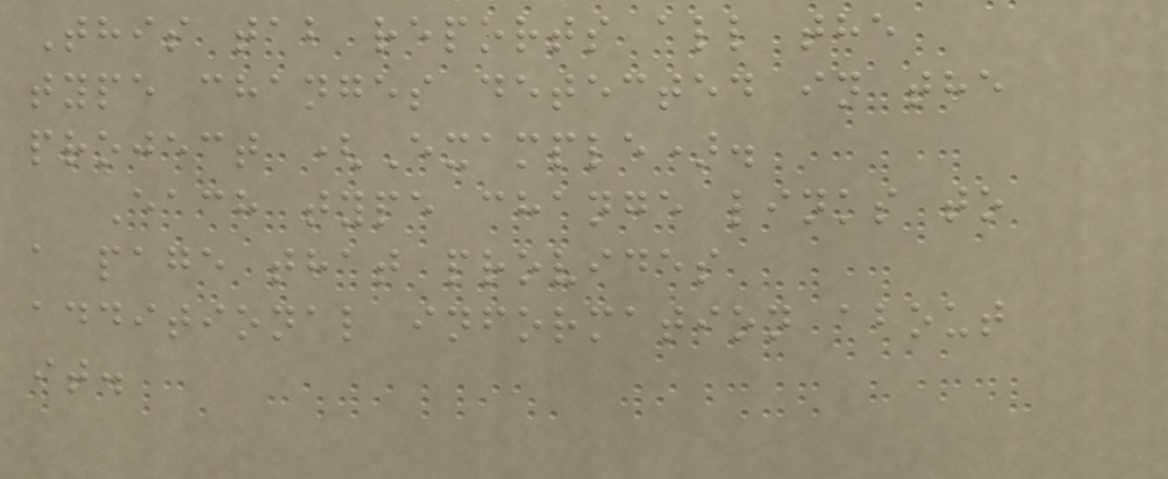This tab reports all the
type changes detected in the
project (Example).
Each type change links to
a page that provides
additional information about
it.
